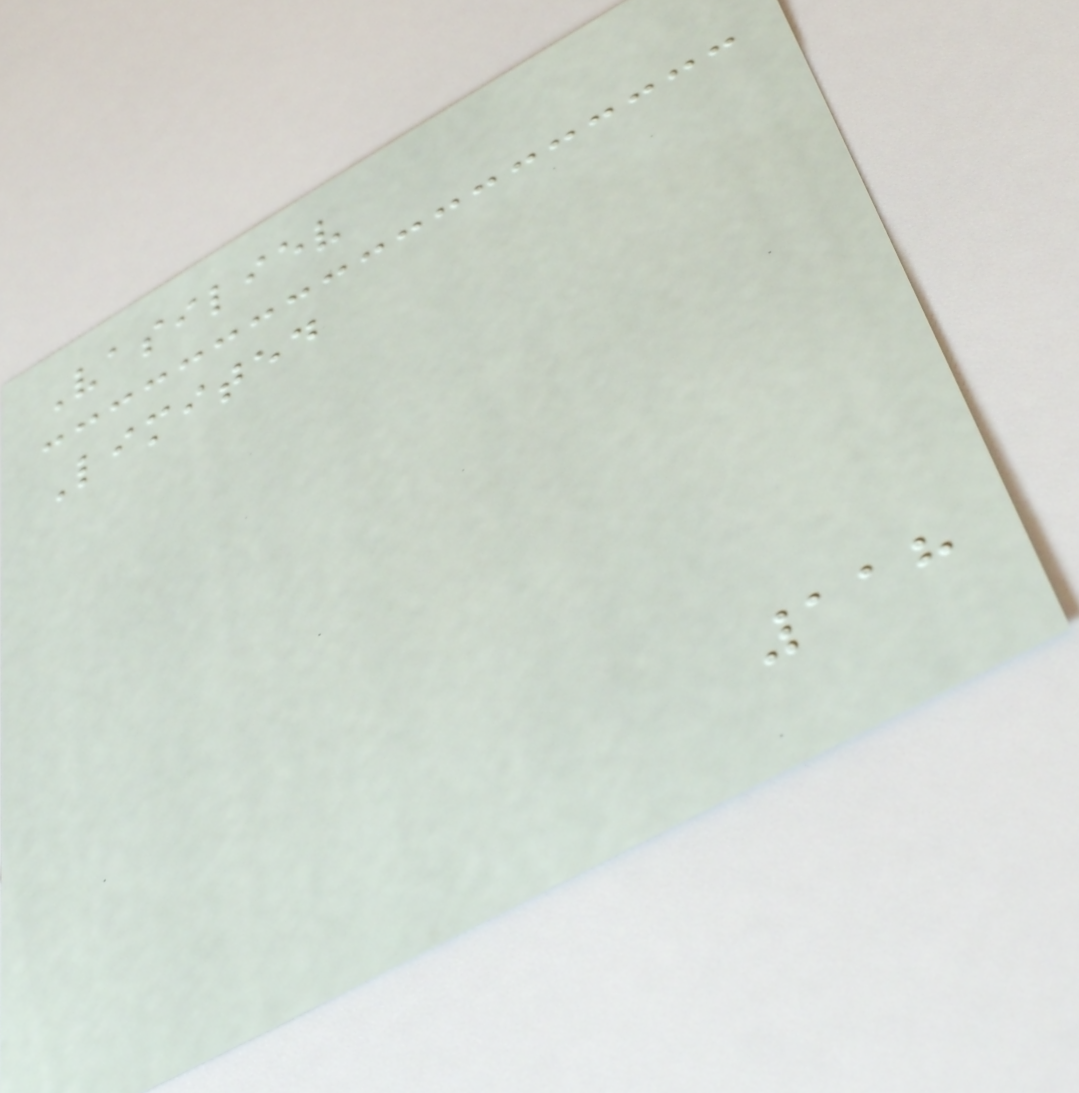Vasiliev
Limited
118
